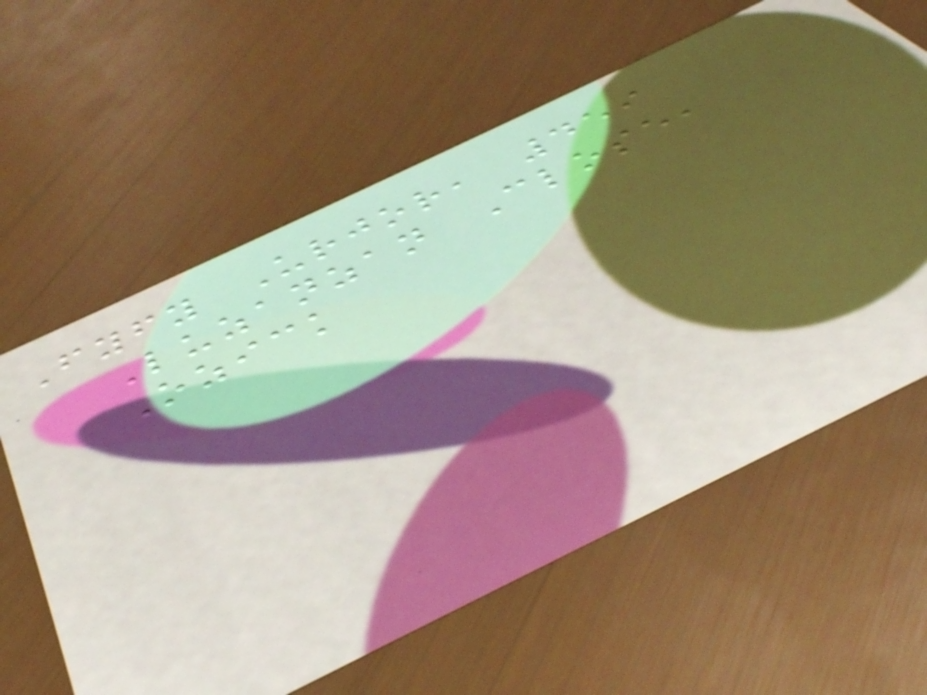Fyfy Urjor, 459
Luzanzan Close,
Ozick
